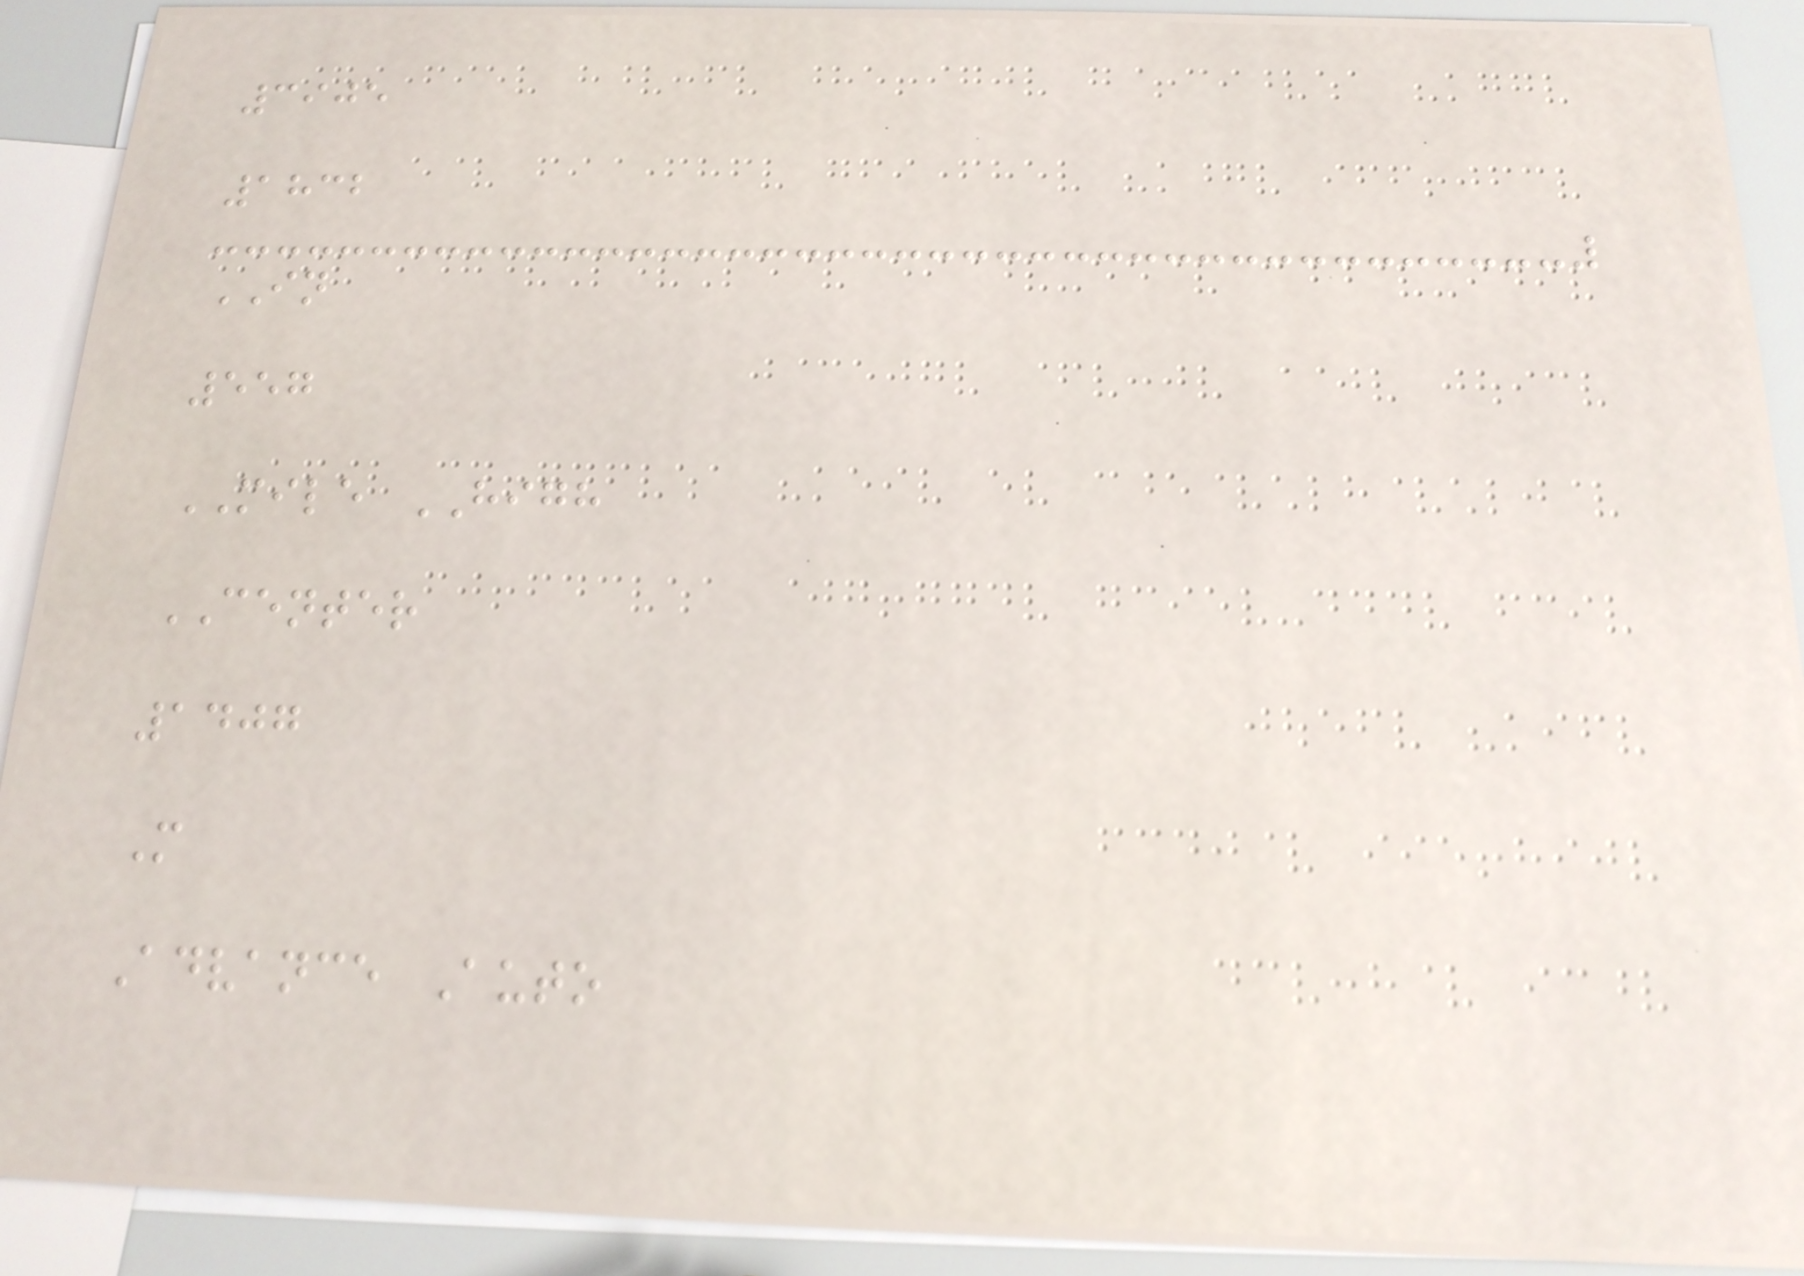3905
1832
IN
557
MILE HIGH
CENTER
1407
M
Advance Auto
